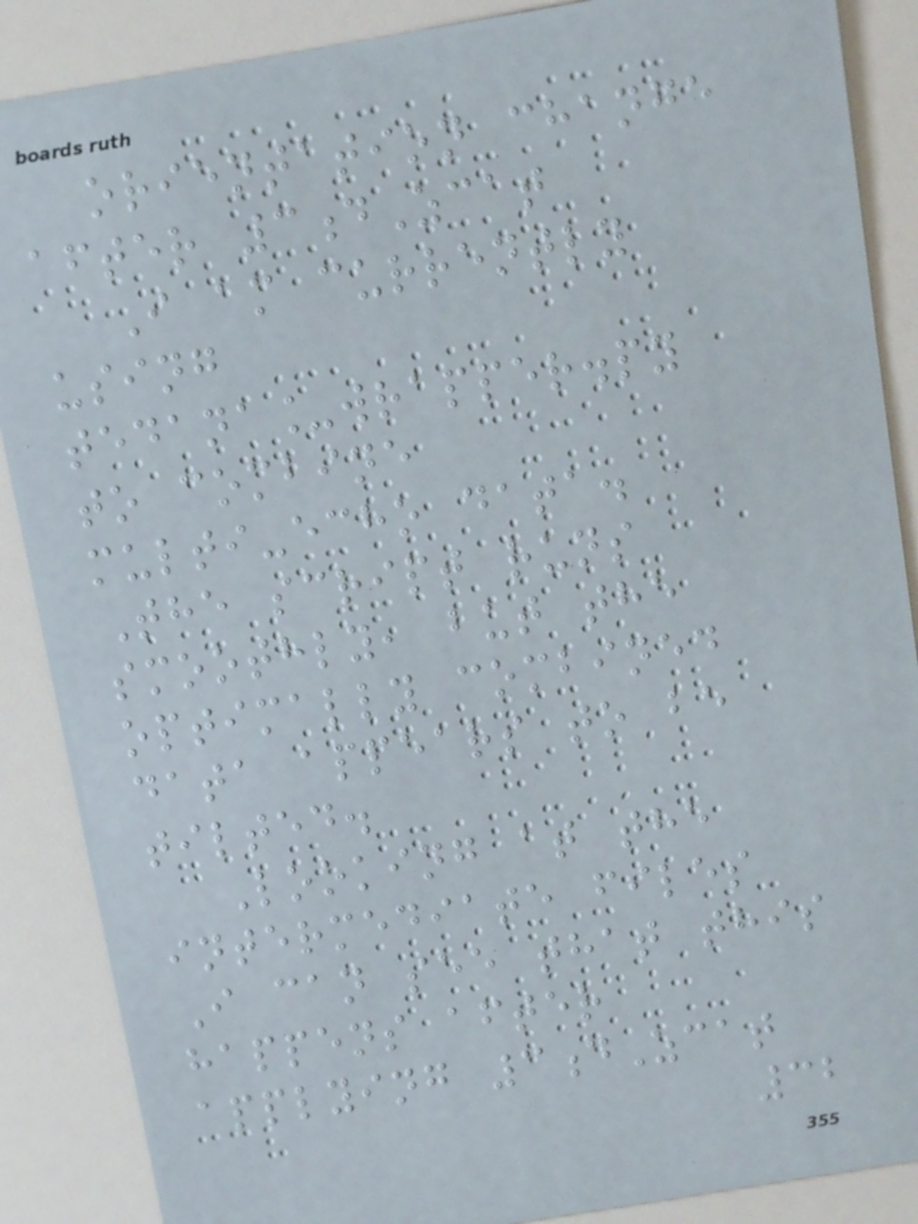orientation change
after 3dZcat
I am currently
using
tedana_wrapper.py
to combine
multi-echo data.
The script runs
smoothly, but the
optimally combined
data appears to be
tilted.
Looking at the
intermediate files
I can see that this
happens after
applying 3dZcat
32
